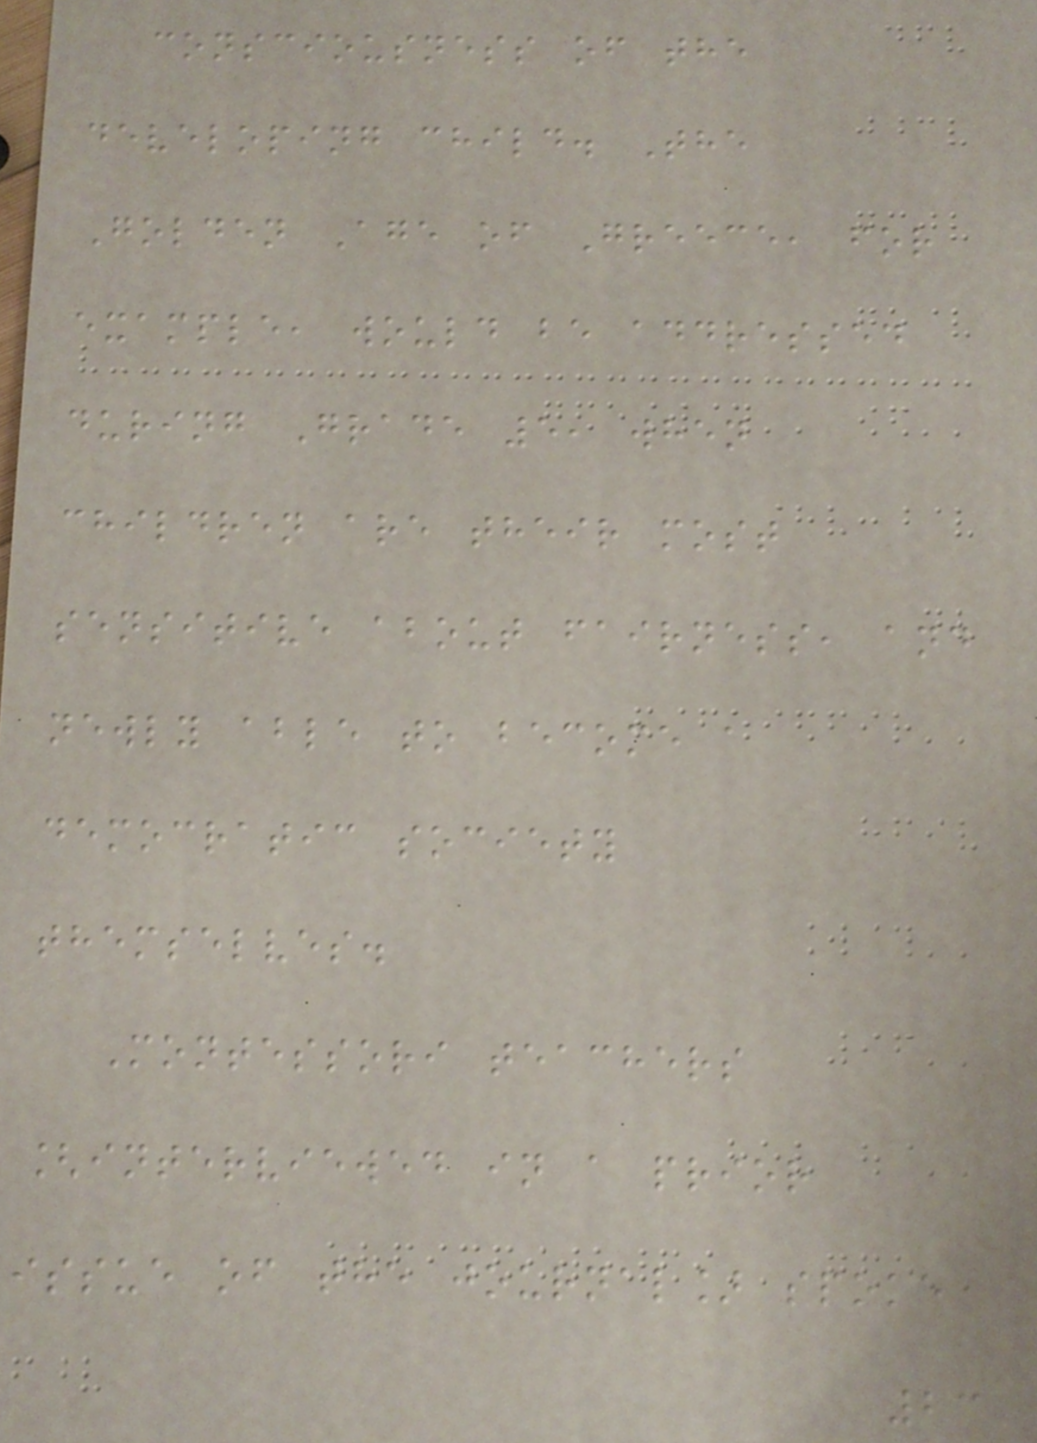consciousness of the
developing child. The
Golden Age of Greece, for
example, would be addressed
during Grade 5, when
children are their most
sensitive about fairness, and
newly able to become a
democratic society
themselves.
Montessori teachers
[interviewed in a prior
issue of the journal] spoke
23
